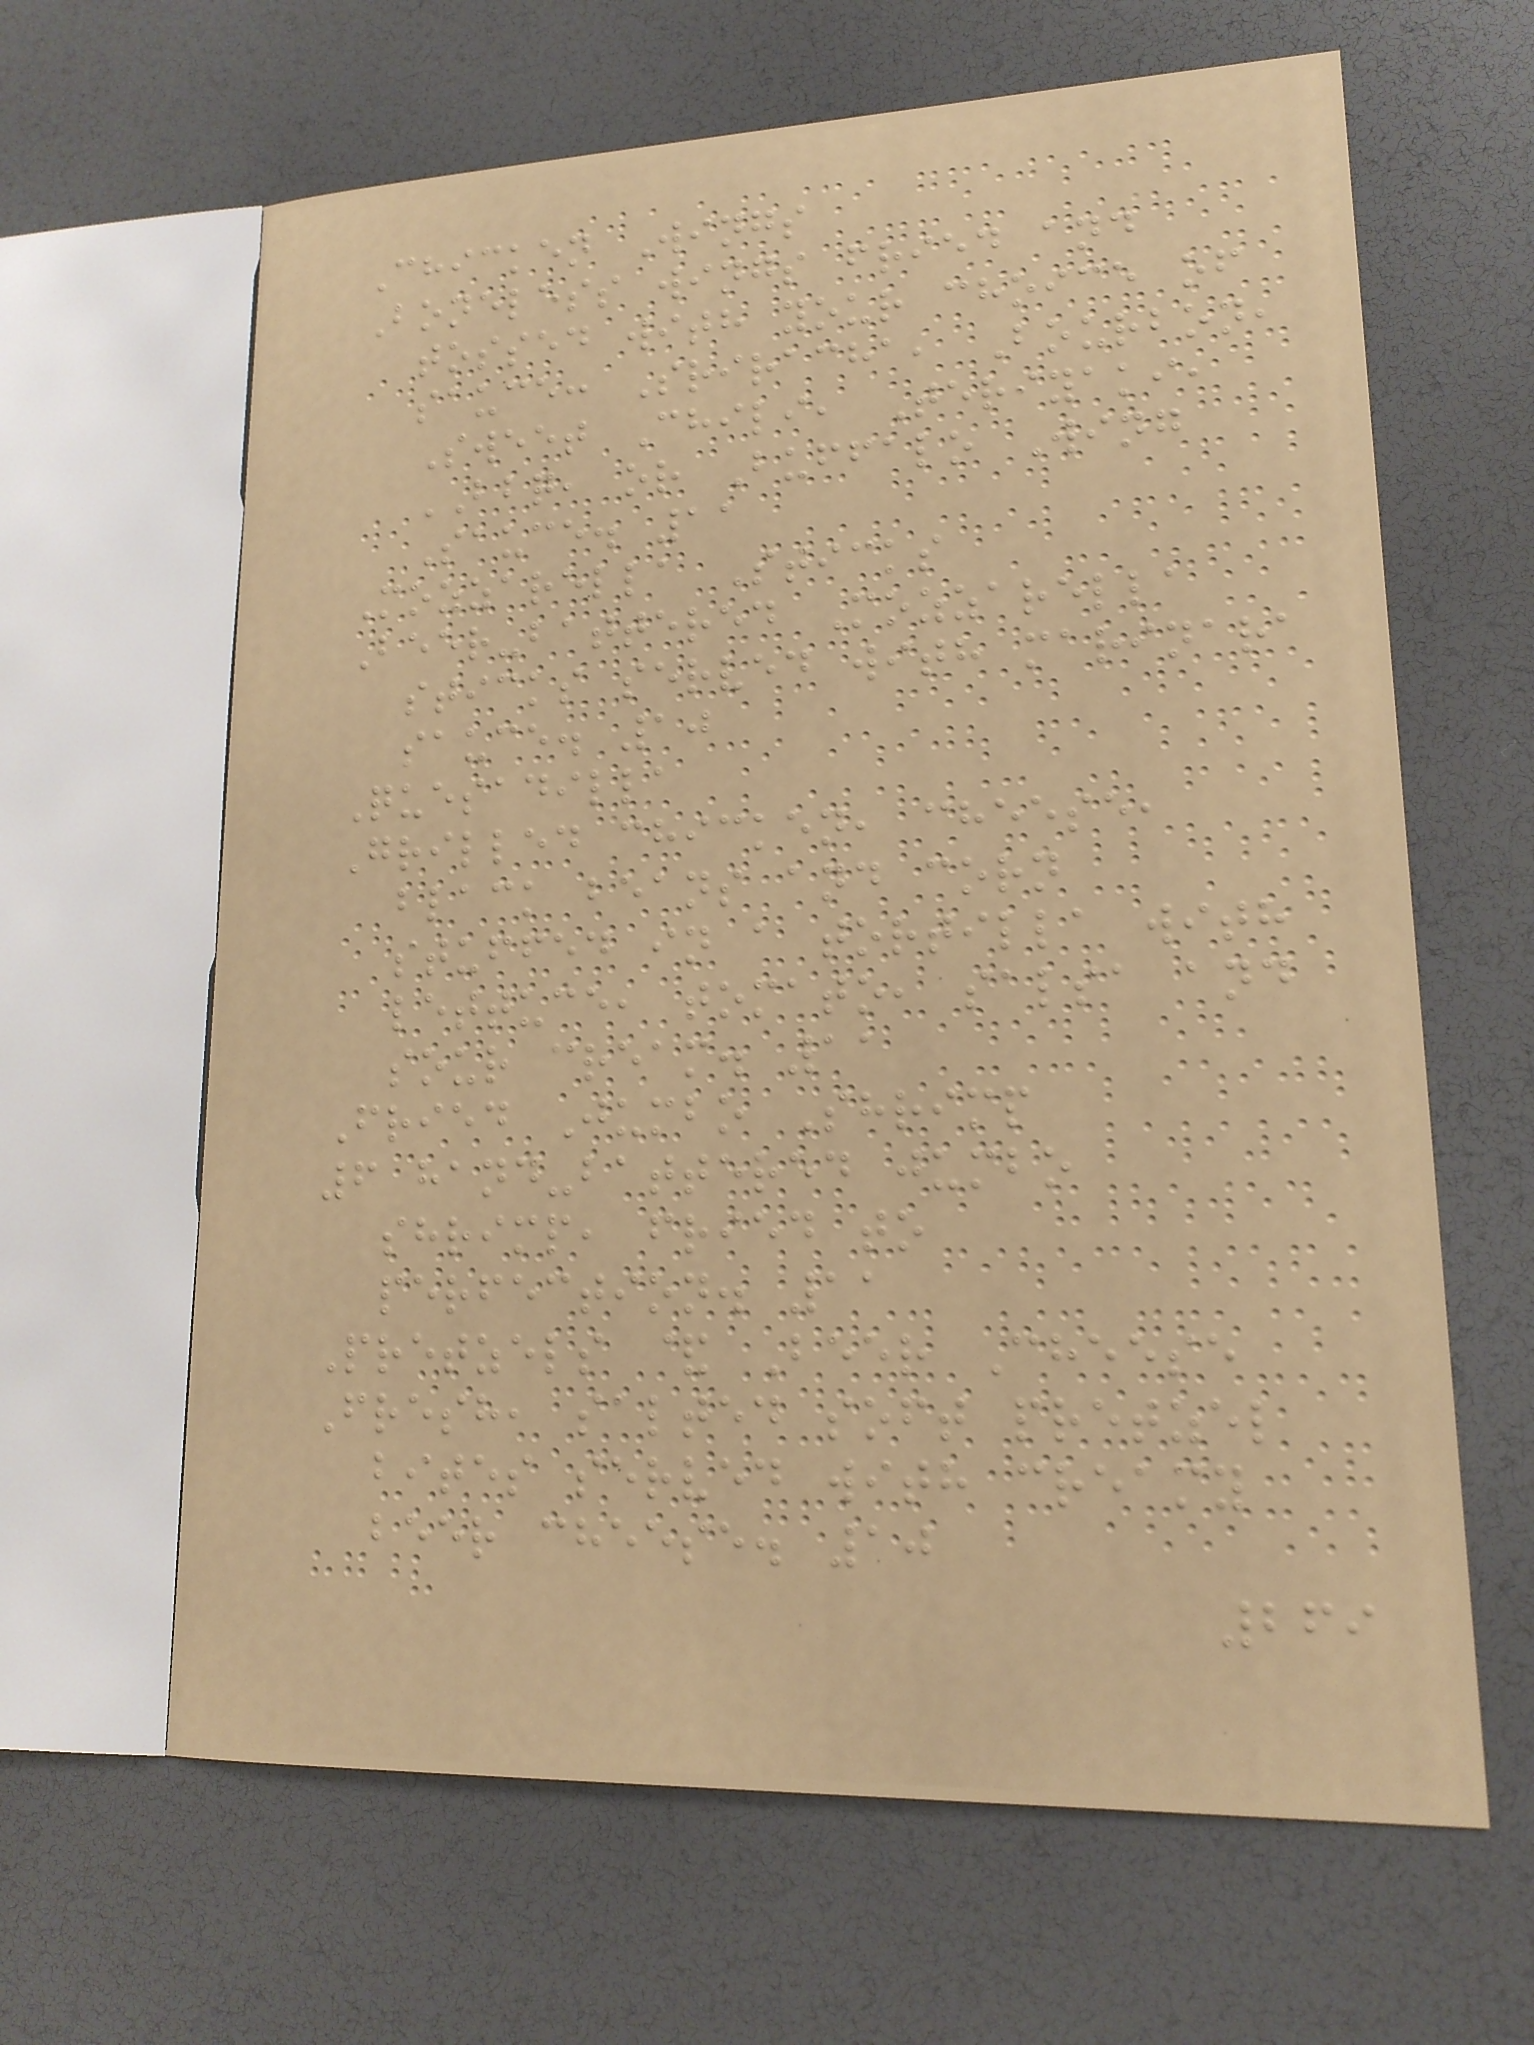Chicken Wings
Boneless wings fried and
tossed with your choice of
sauce: Sriracha, Bourbon,
Sweet Chili, Teriyaki,
BBQ, or Buffalo Wing
Sauce. 11
Mozzarella Sticks
Beer-battered Mozzarella
sticks served with marinara
sauce. 10
Quesadilla
Grilled chicken, cheese,
black beans and corn
stuffed in a tortilla with
lettuce, tomato, salsa and
sour cream. 11
Fried Jumbo Shrimp
6 hand-battered jumbo
shrimp, fried to
perfection. 11
Pretzels & Beer Cheese
Fresh, salted soft pretzel
bites served with creamy
beer cheese. 10
269
